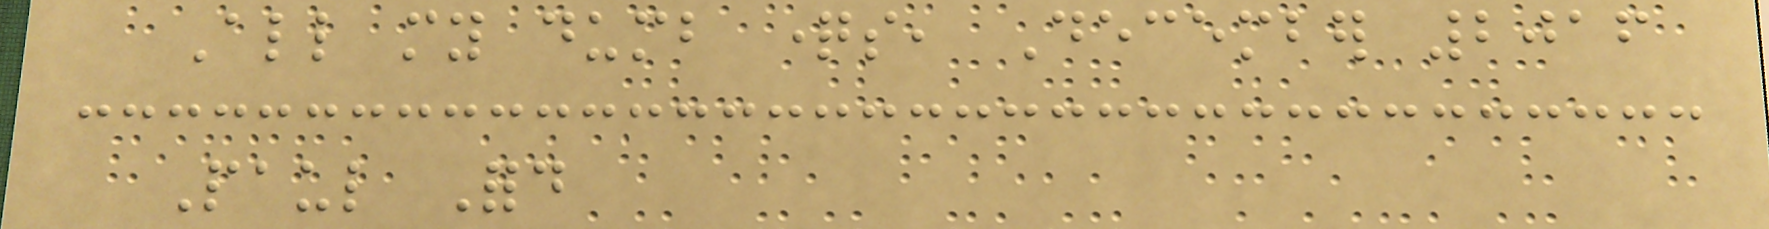All my dumb questions, December 2016
Paul Ford
